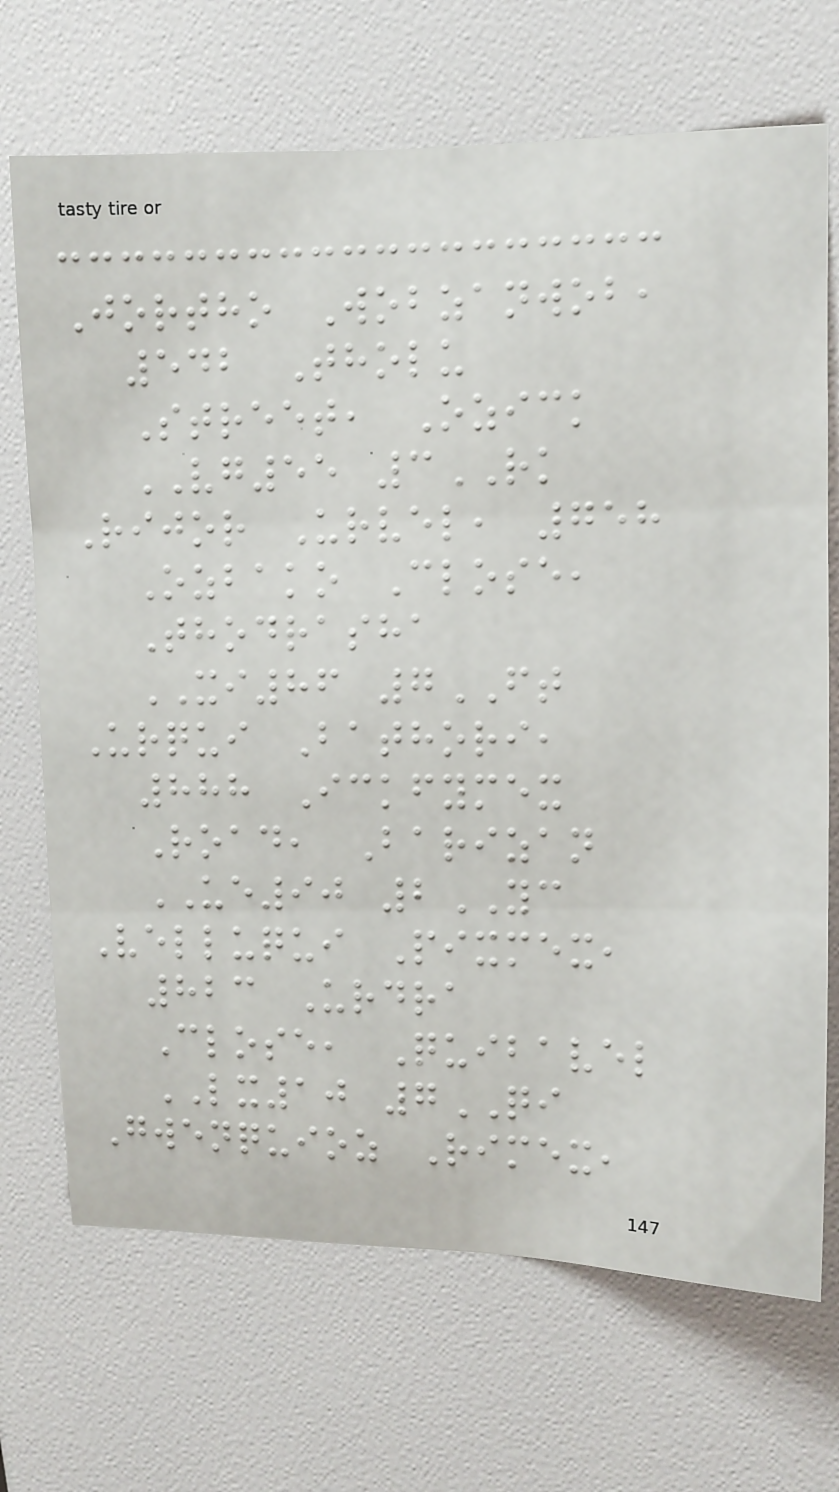Jortho Wobzanwob,
542 Tholu
Street, Ozick
VG55 3RK
Rijor Urvel, 758
Ozbako Close,
Thodrasha
XI86 7FT
Urqui Bathori,
888 Ickfymex
Road, Barizan
UE90 2YC
Velluqui Pixmex,
823 Urdra
Close, Quibavel
LX10 7QI
Gwenquioz Rimex,
